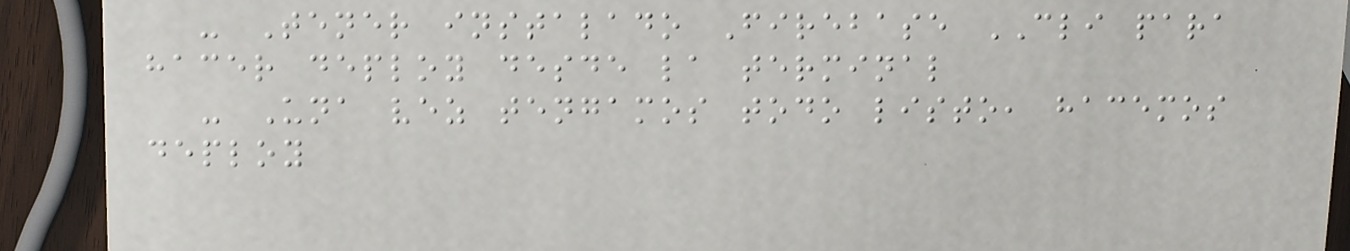- Tener instalado Firebase CLI para
hacer deploy desde la terminal
- Una vez tengamos todo listo, hacemos
deploy
